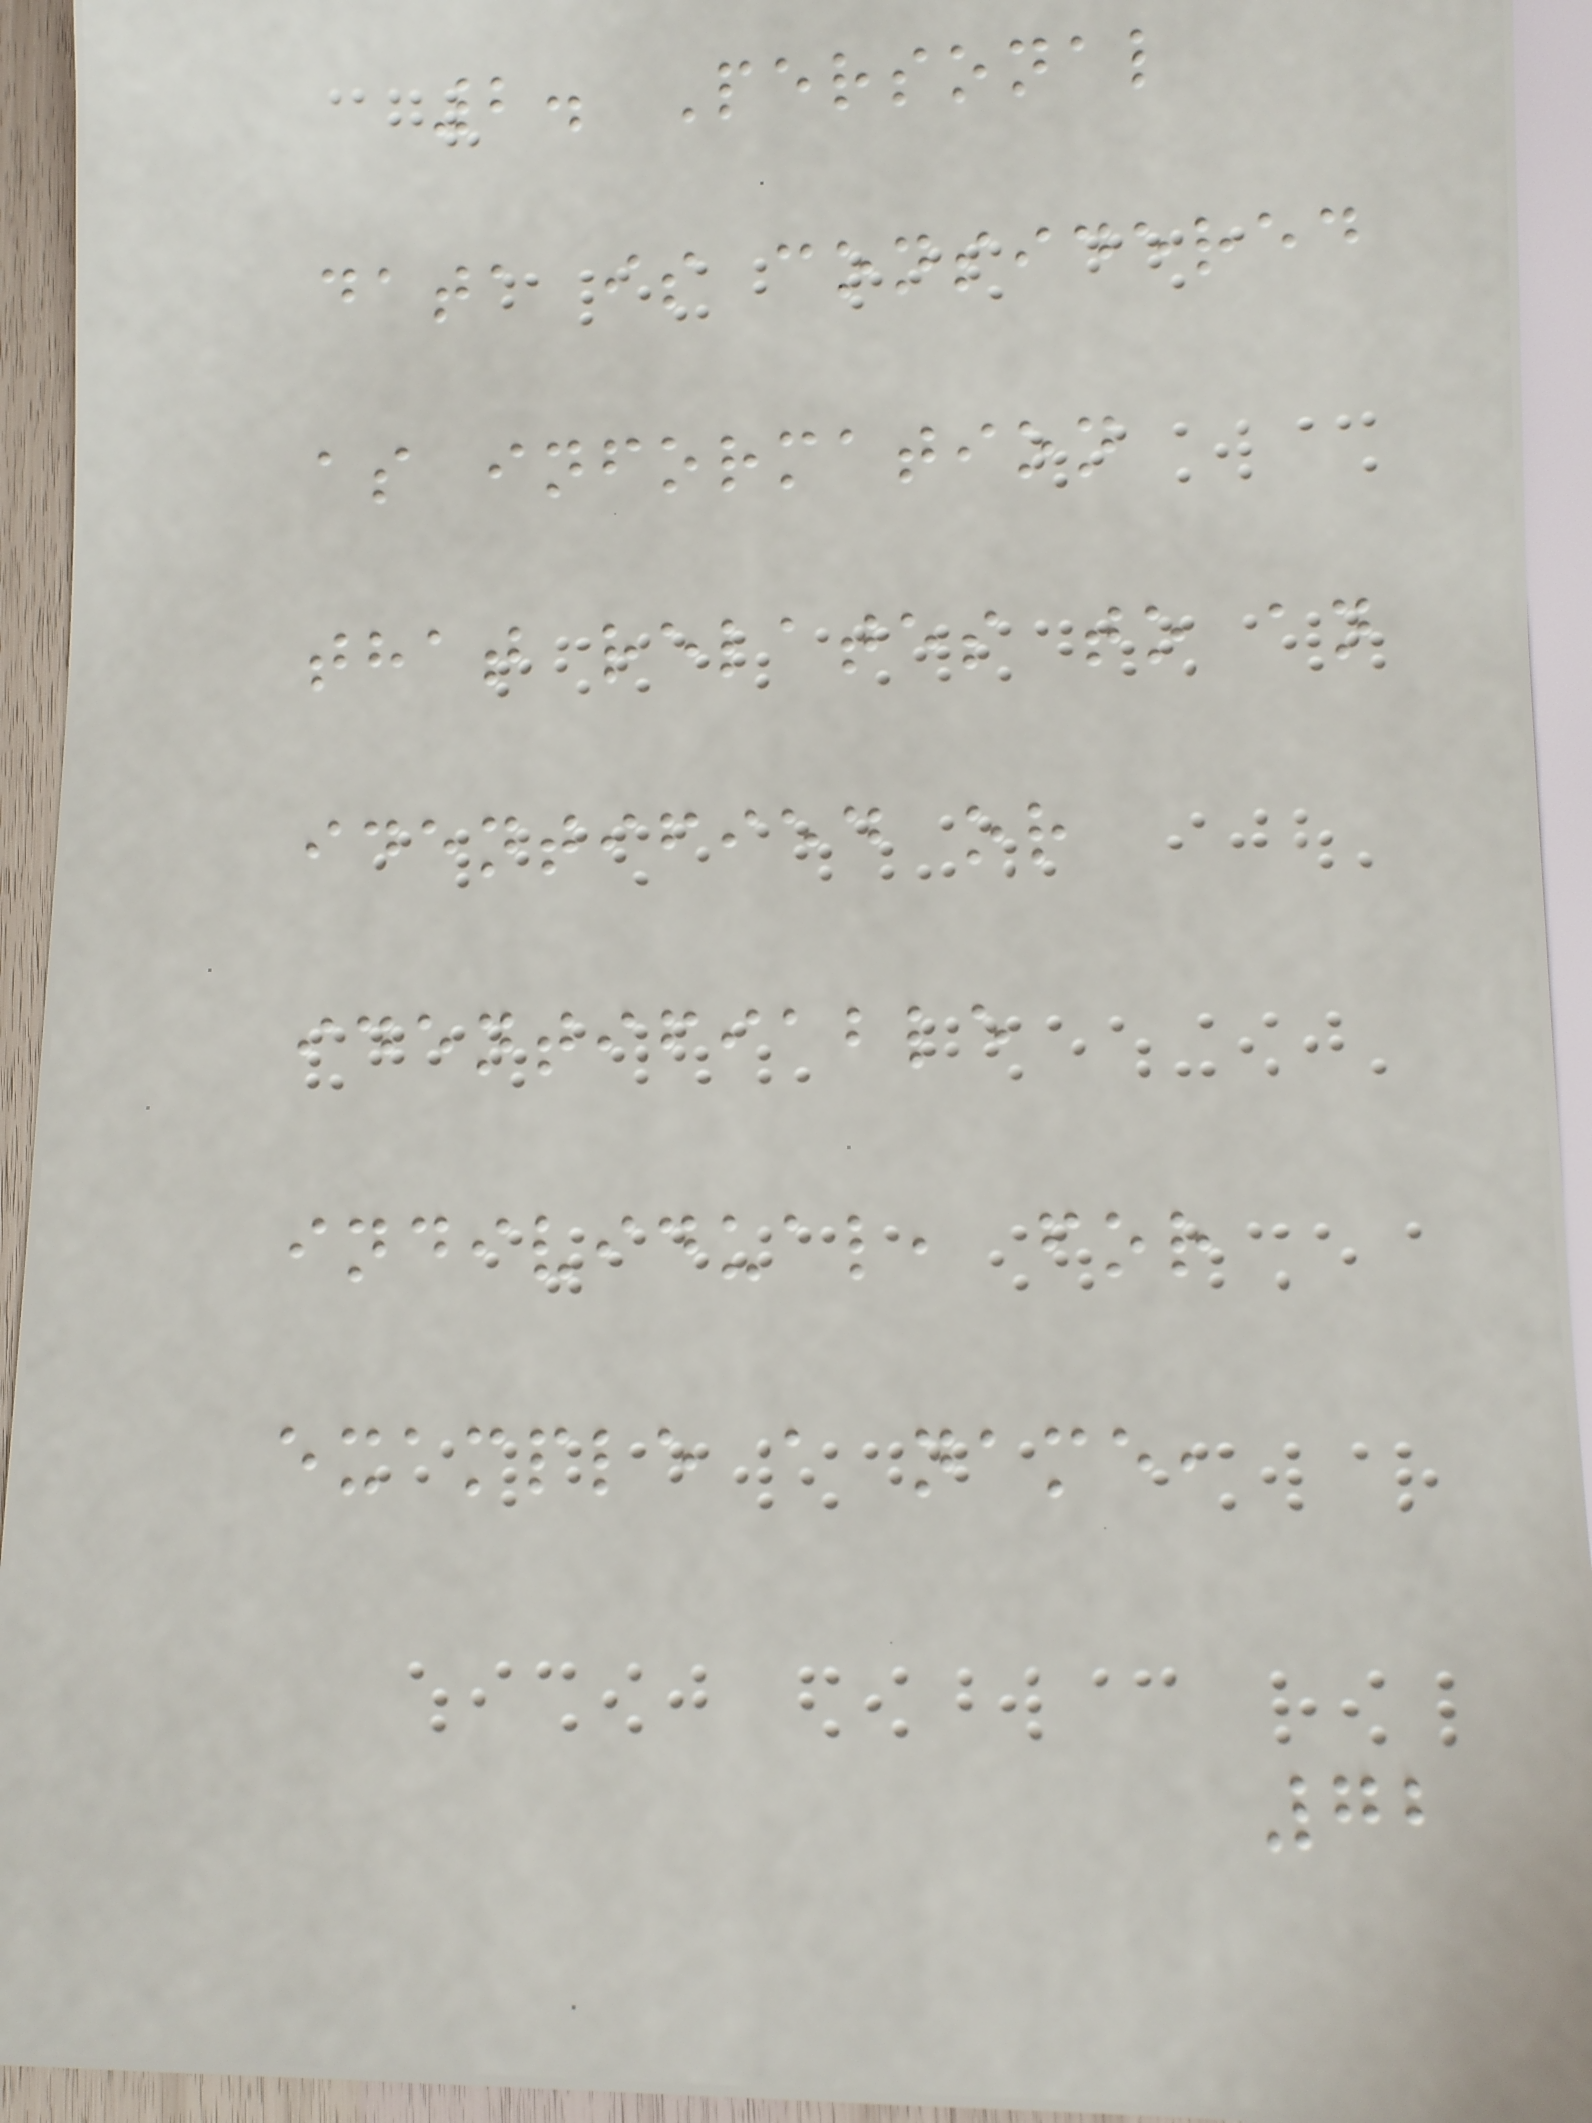2. Personal
data is considered
as information
that relates to an
identified or
identifiable
individual, for
example a name,
72
